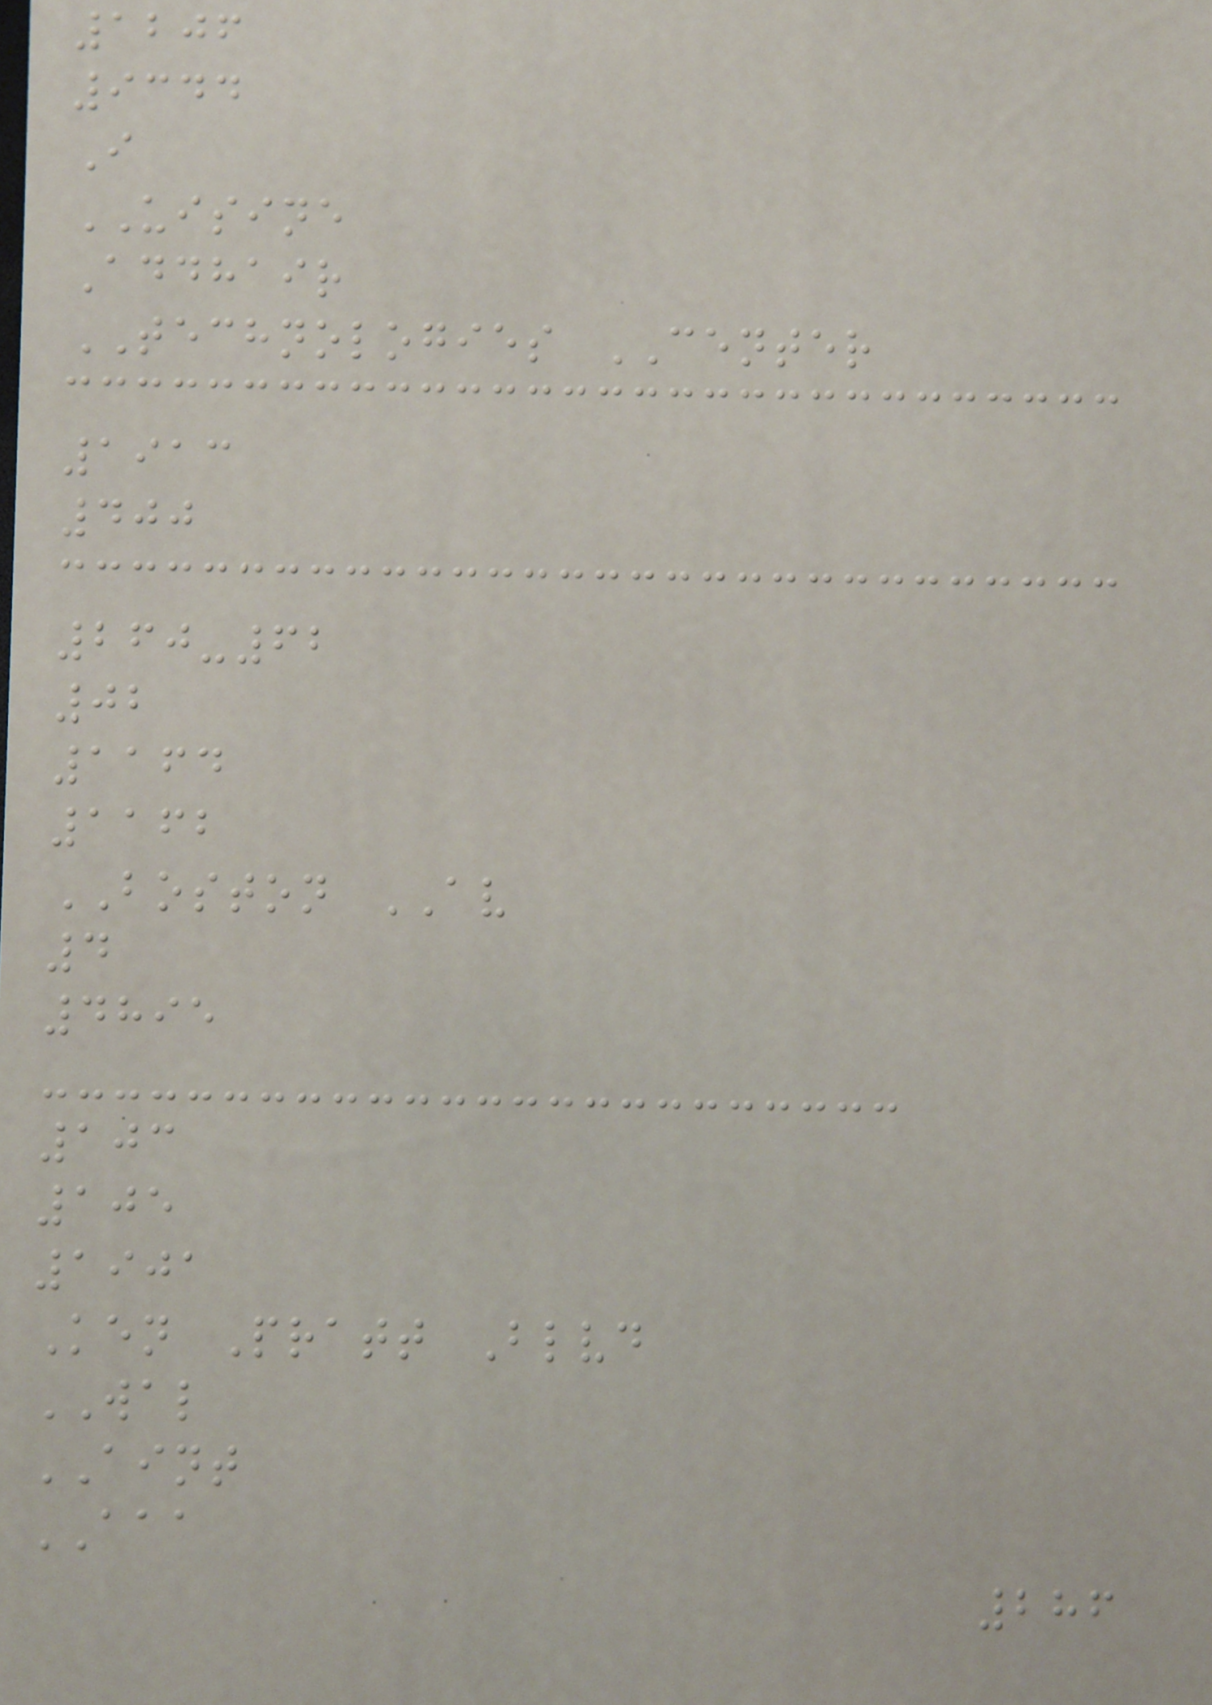1206
9344
I
UISINE
Addhair
TECHNOLOGIES CENTER
1913
400
260-62
02
1164
1162
BOSTON AV
4
4895
103
105
1901
Ken Pratt Blvd
WAL
AINT
AAA
286
